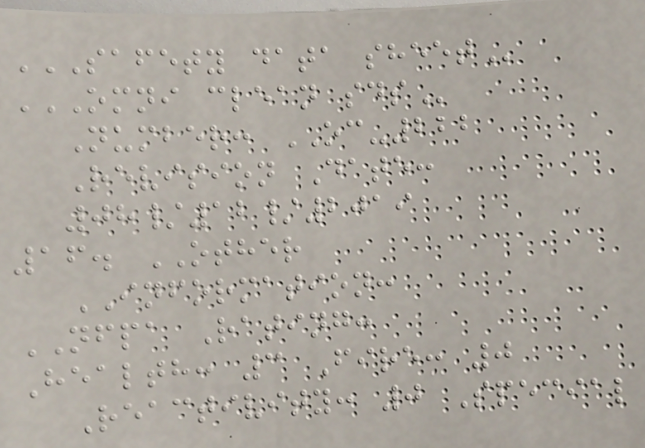SAFETY DATA SHEET
OMNI CLEAN SDS
Number: OC-222
Revision Date:
08/12/2019
16. OTHER
INFORMATION:
NFPA Rating:
Health: 3 Fire: 0
Reactivity: 0 Special
